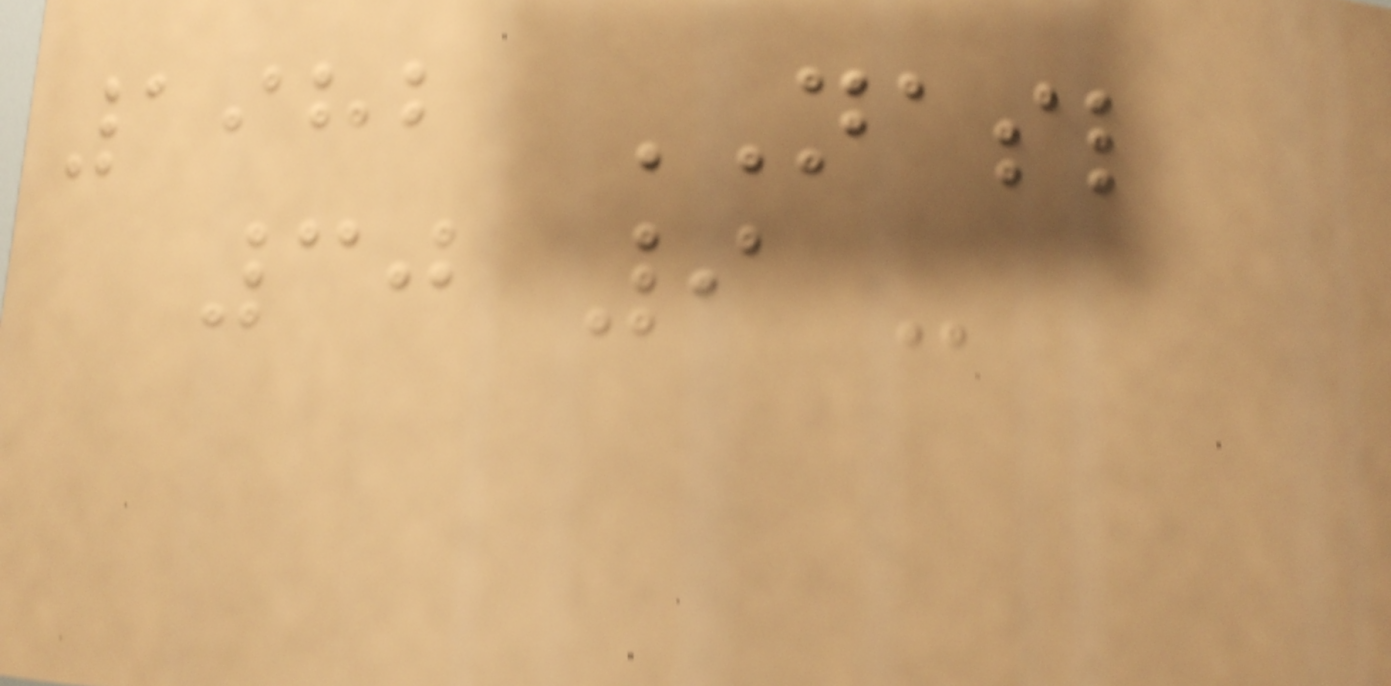1982 NASL
30 9 -
